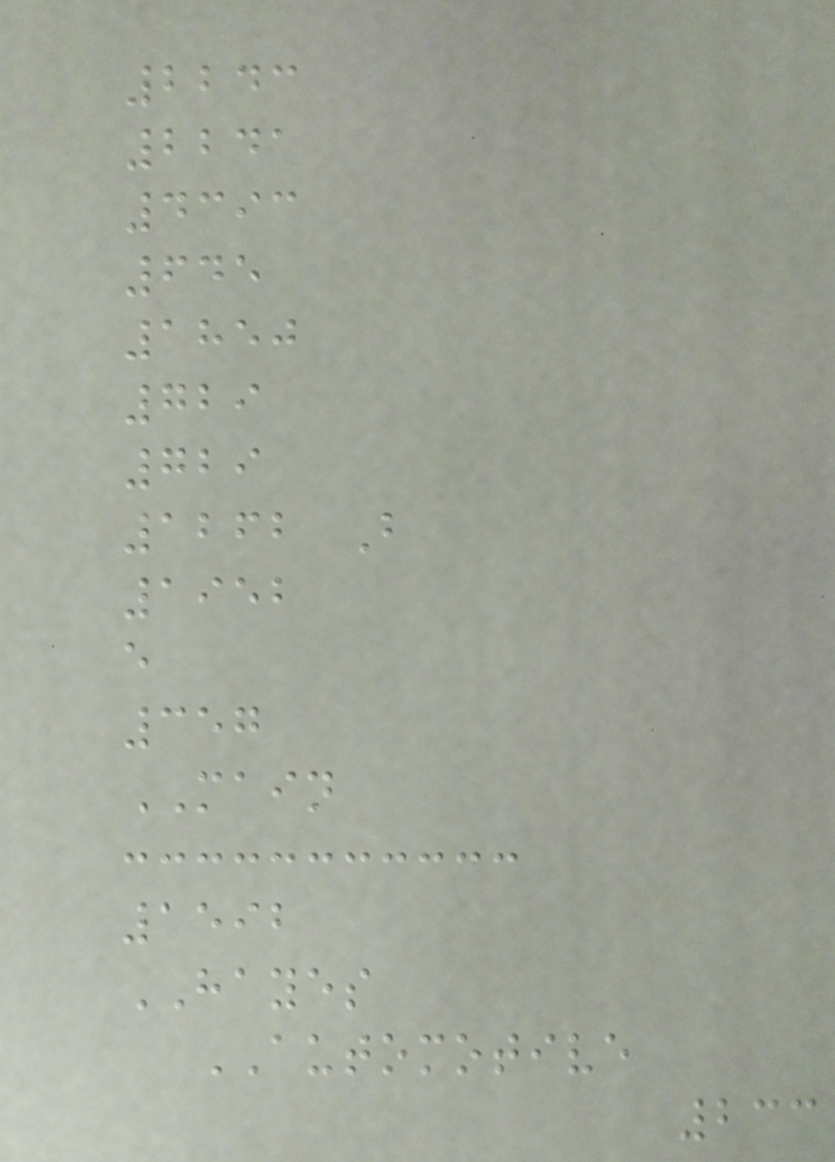2243
2241
4393
645
1850
729
729
1262 B
1952
e
357
MAIN
1592
HAYES
AUTOMOTIVE
233
